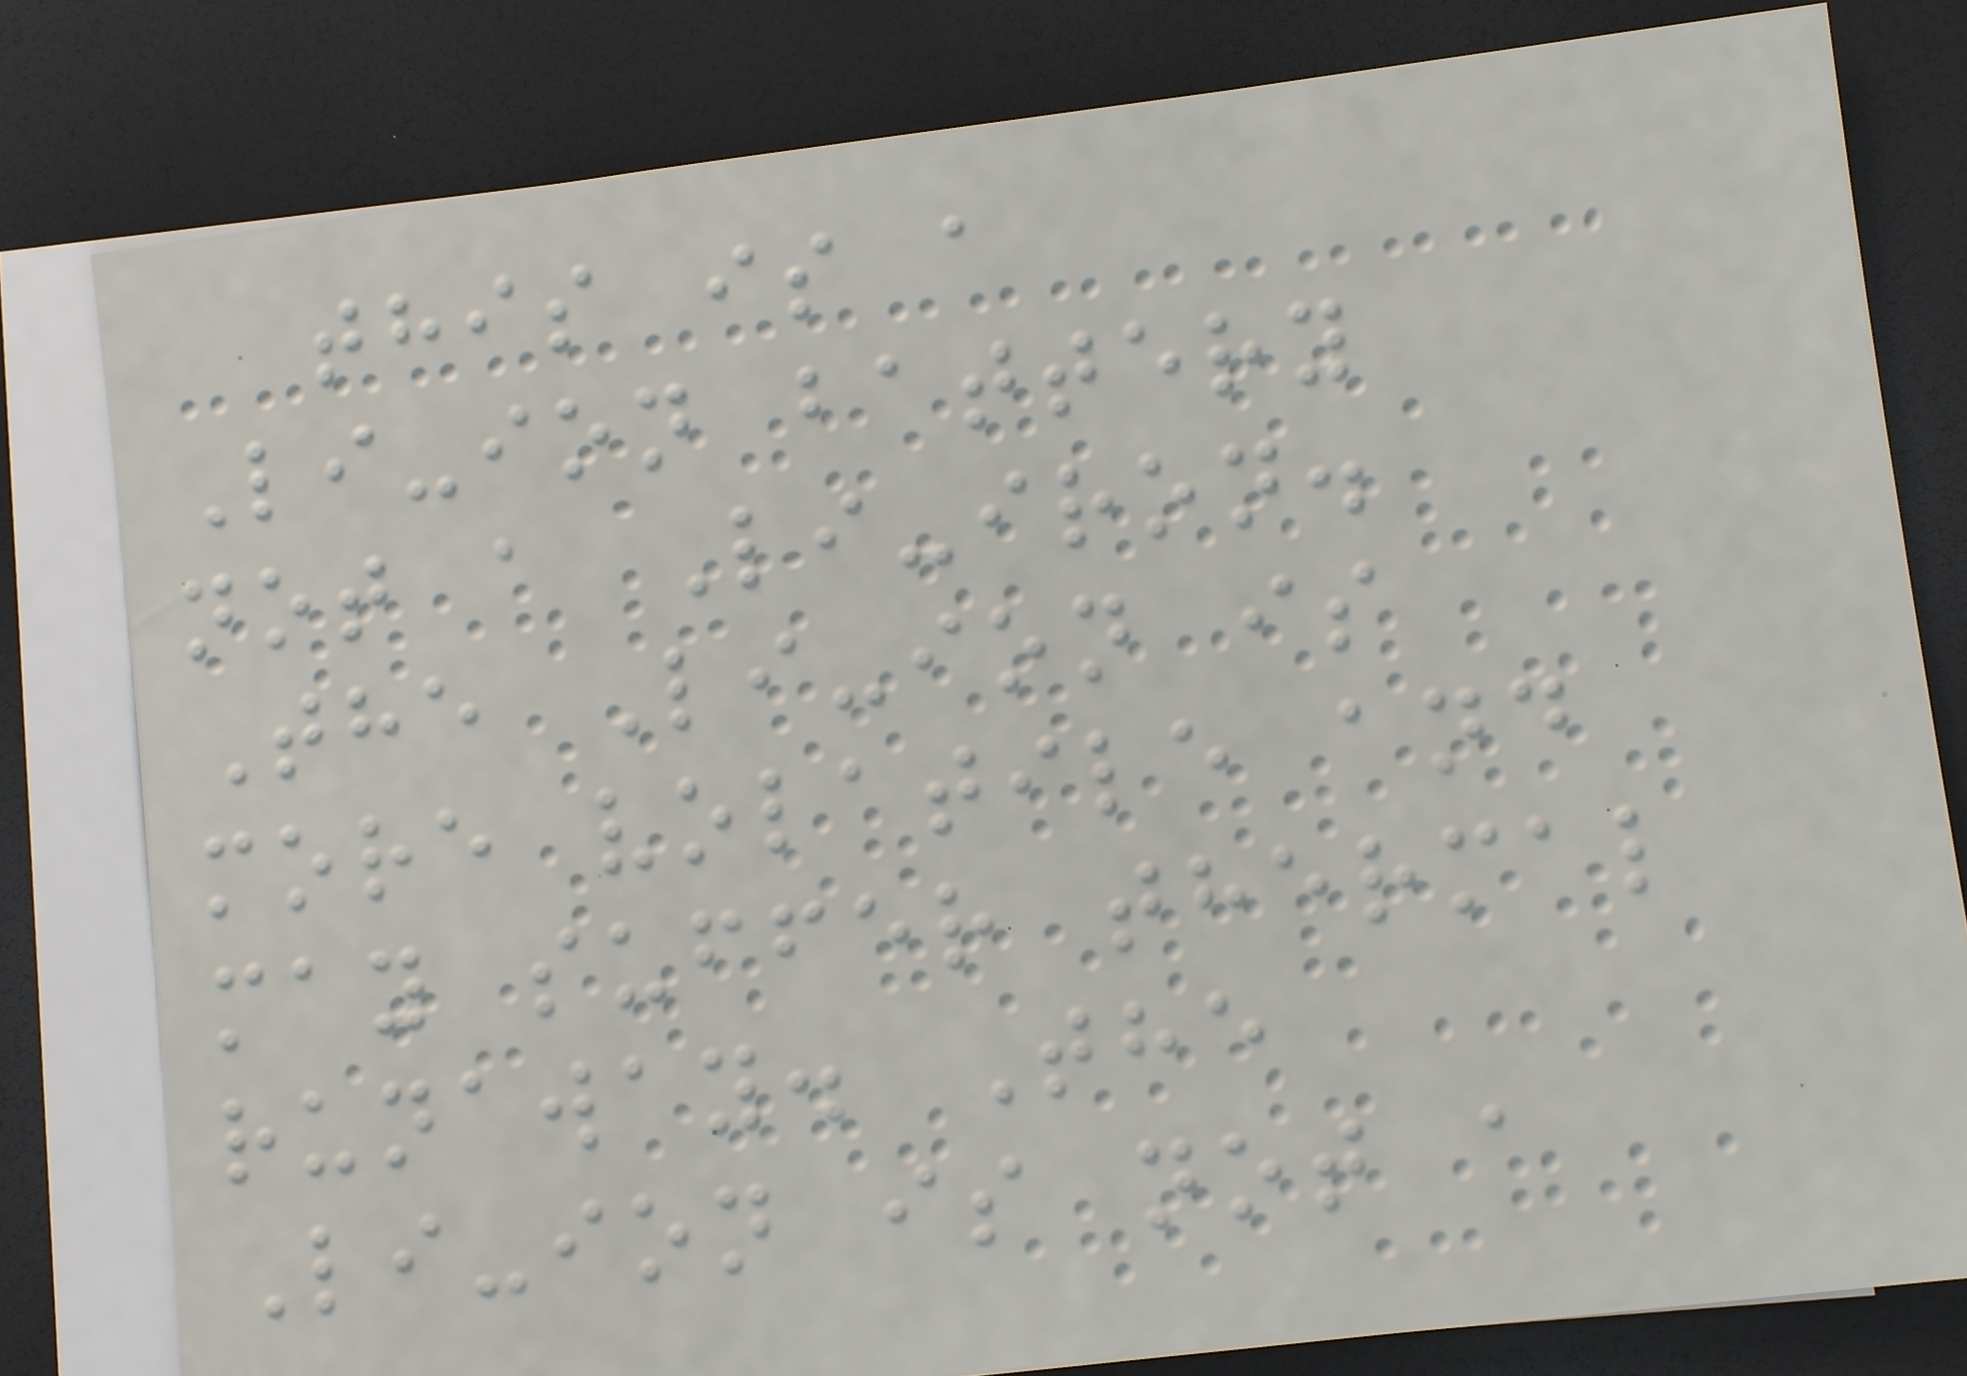this is a
Li-ion battery
not a Li-iron.
The Li-ion is
more volatile and
may suffer thermal
runaway. The
Li-ion is not a
